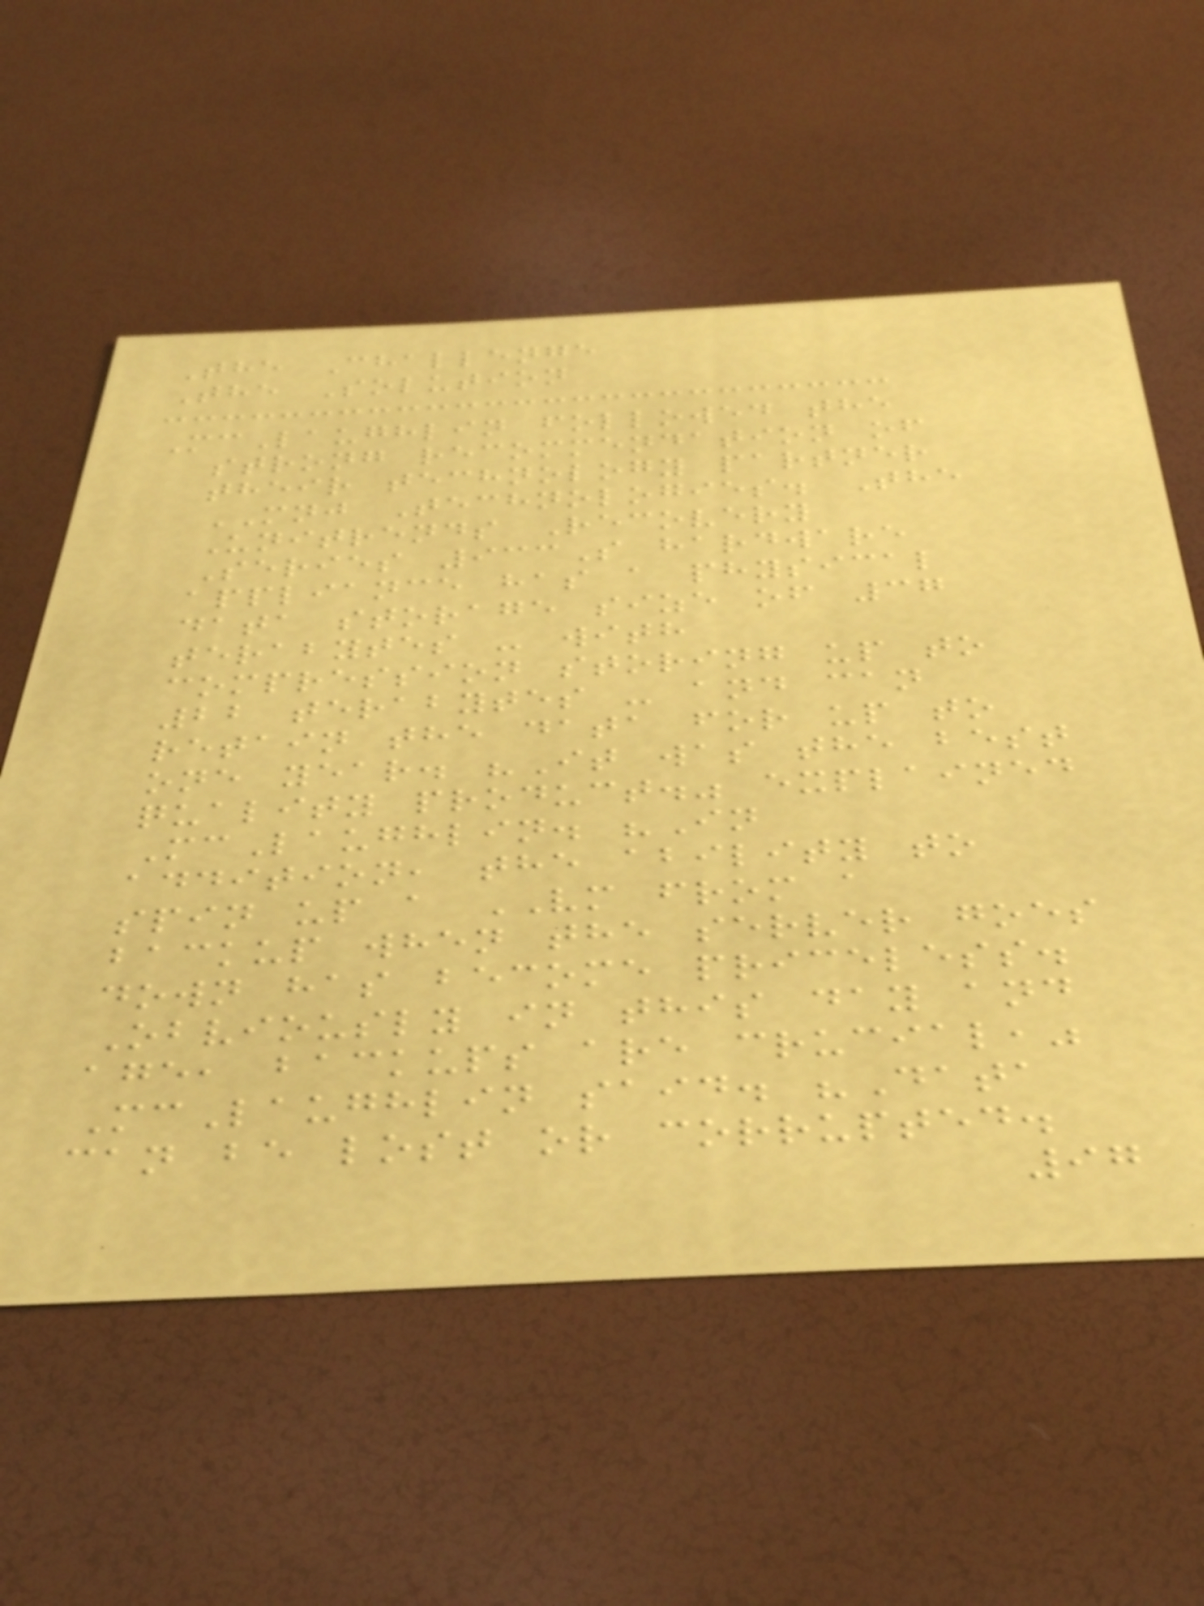The Challenge
The Solution
McLaughlin followed the
strong recommendation of
their technology partner
MNJ Technologies. The
Unitrends Recovery
Series 933S hardware
appliance has a physical
data storage size of 37
terabytes - with
compression storing up to
22 terabytes - and can
retain the data for up to
one year. "It was the best
quality product." explained
McLaughlin. "In
addition, the ability to
spin up a VM from a
backup when the server goes
down has become priceless.
Obviously in this day and
age, backups are crucial,"
McLaughlin said. "Data
can be lost or corrupted.
97
